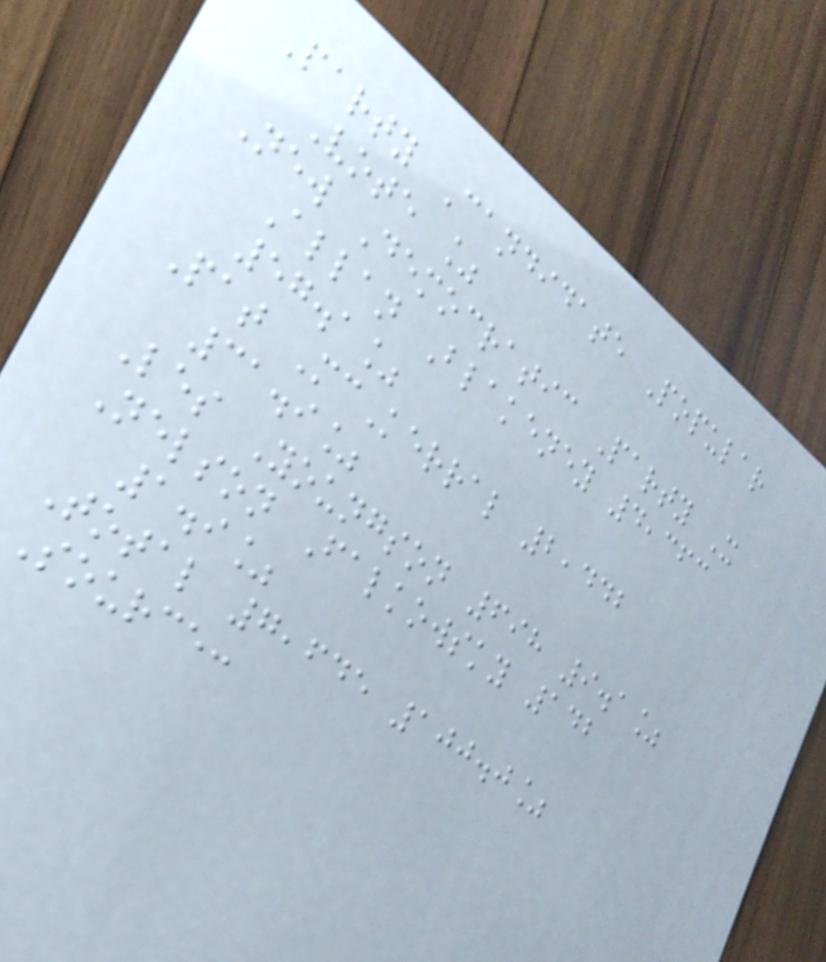Party Candidate Popular
Vote %
New Democratic Party X
Allan Blakeney 4,363
57.1%
Pat McKerral 2,442
31.9%
Les Youngson 698 9.1%
Nelson Falkowsky 142
1.9%
Total 7,645 100.0%
Source:
